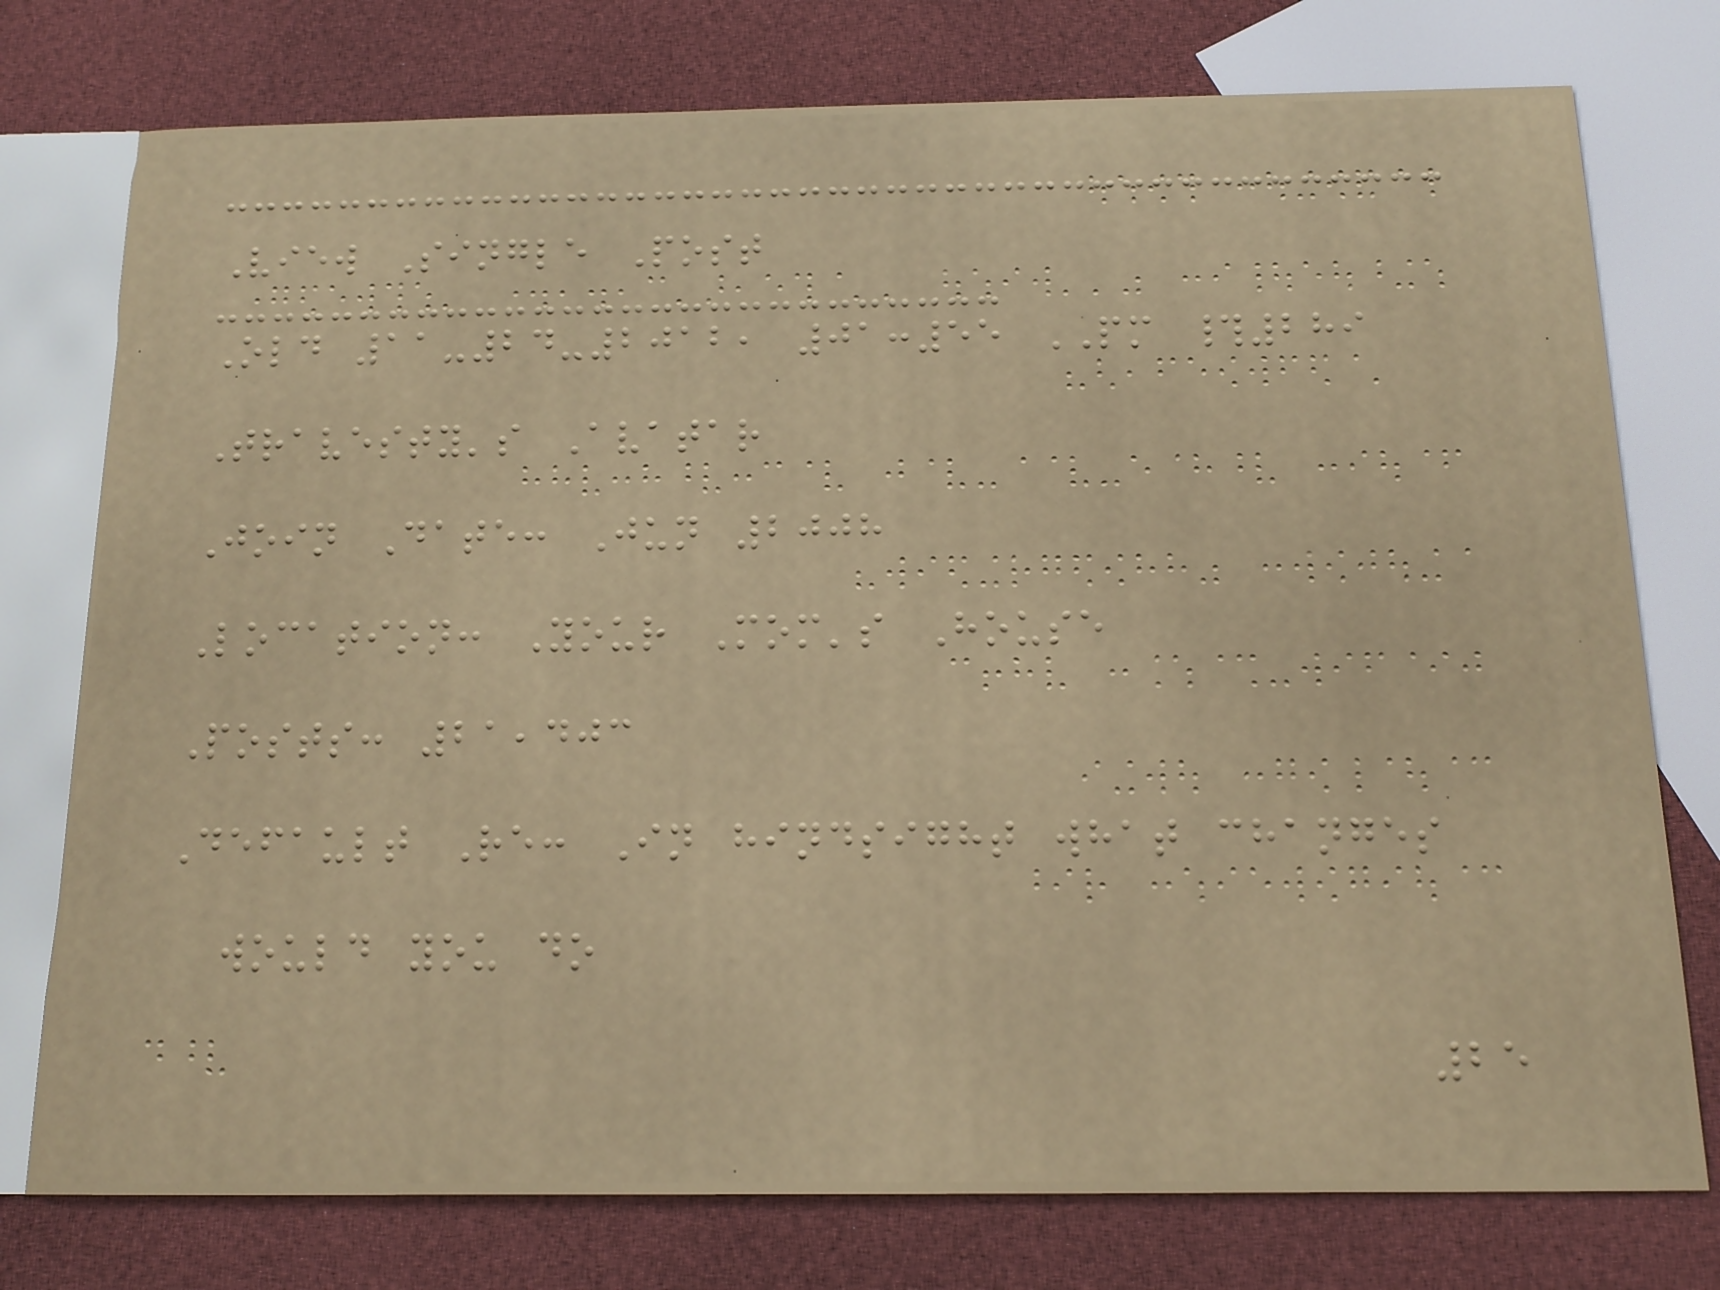View Single Post
Old 11-24-2012, 01:55 PM #289
Travesty's Avatar
Join Date: Jun 2008
Location: Your Mom's House
Posts: 21,403
Default Re: In hindsight what changes
would you do
25
